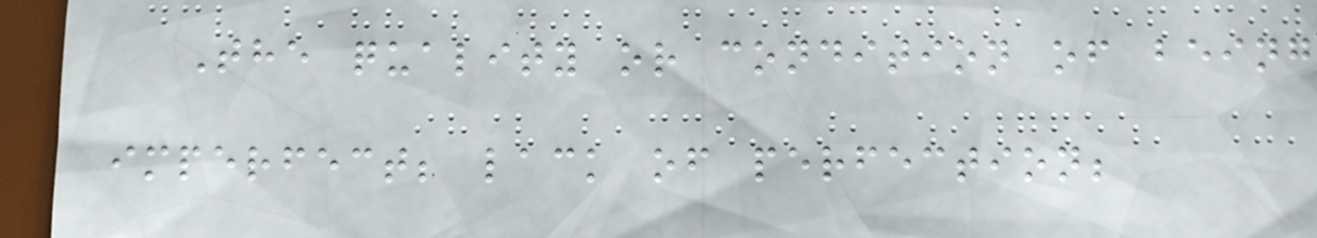The quality or condition of being
imperfect; lack of perfection;
